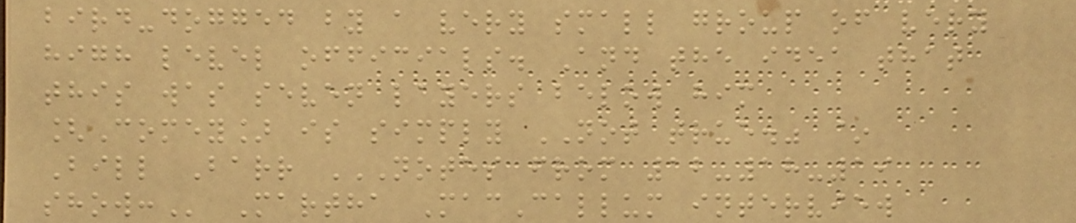bird-dogged by a very small group of very
high level officials. And the idea that
this was seven layers below him
[Comey] is simply NOT true." ~
Bill Barr NOTES FROM 12-18-19
SHOW: Martha MacCallum interview
